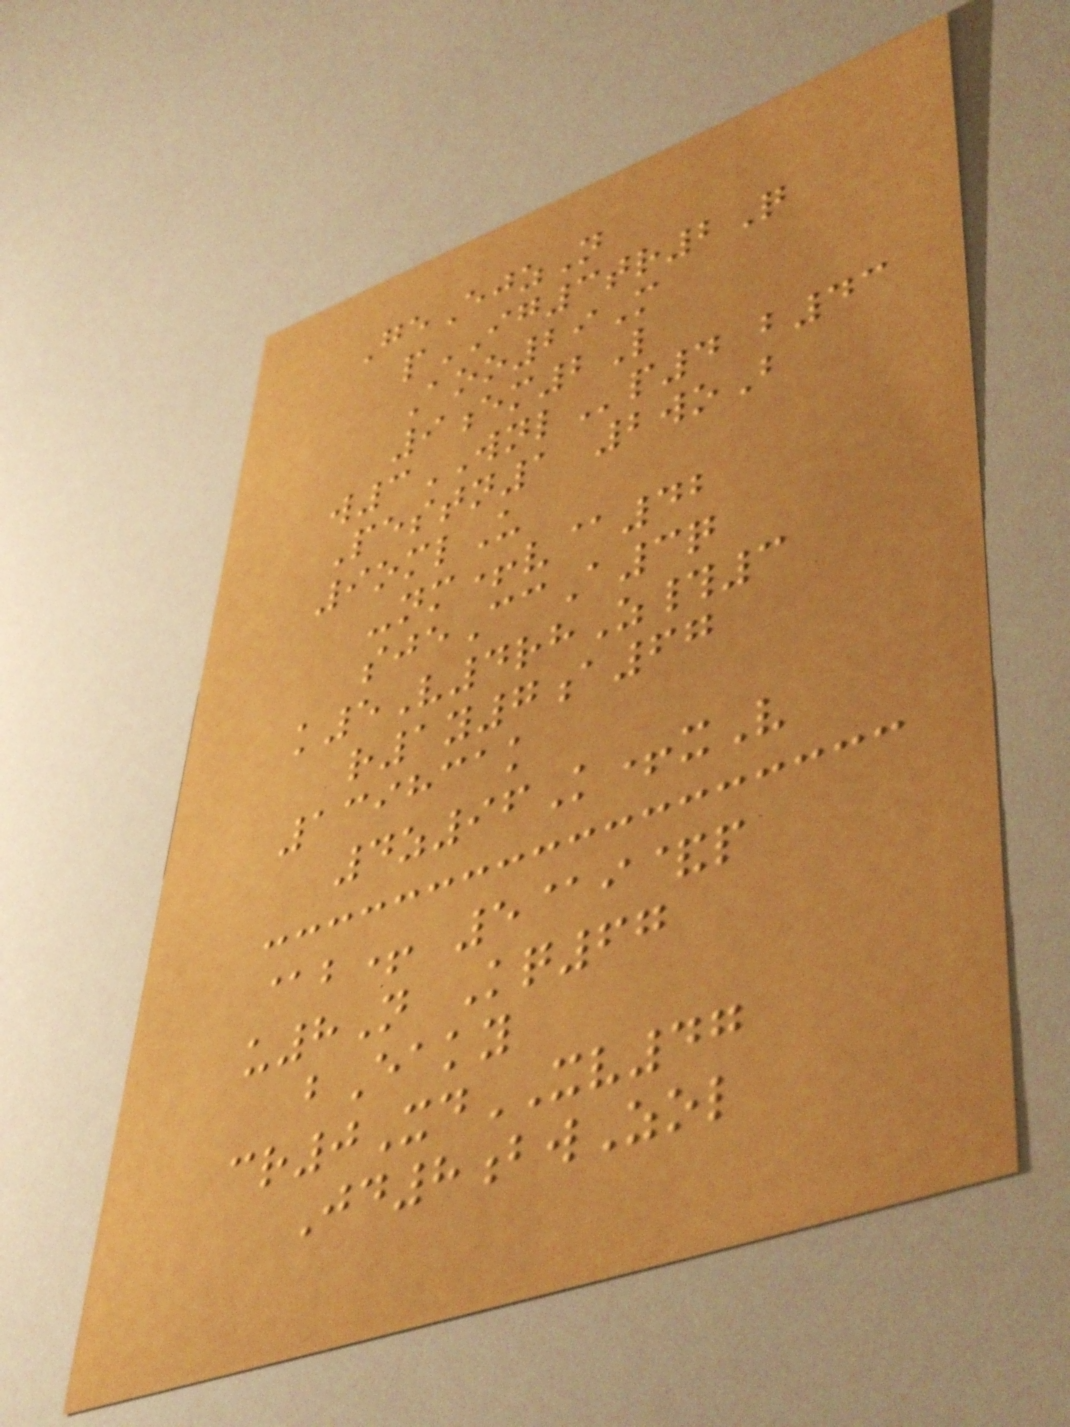GeEjzN
pIG3tr2Q
Aoo29M
9em2L
w3WNLp4 b43
Pestn1 2woB
9omlU
-nm+v@42
sjeCcA3q
k5V4rhZ#3
r1y7a67
139831k
4z96K+xV
@b+ 5@i&p
u8N Kq67
bEaky
cr0XdXV47
Jd8bwZol
